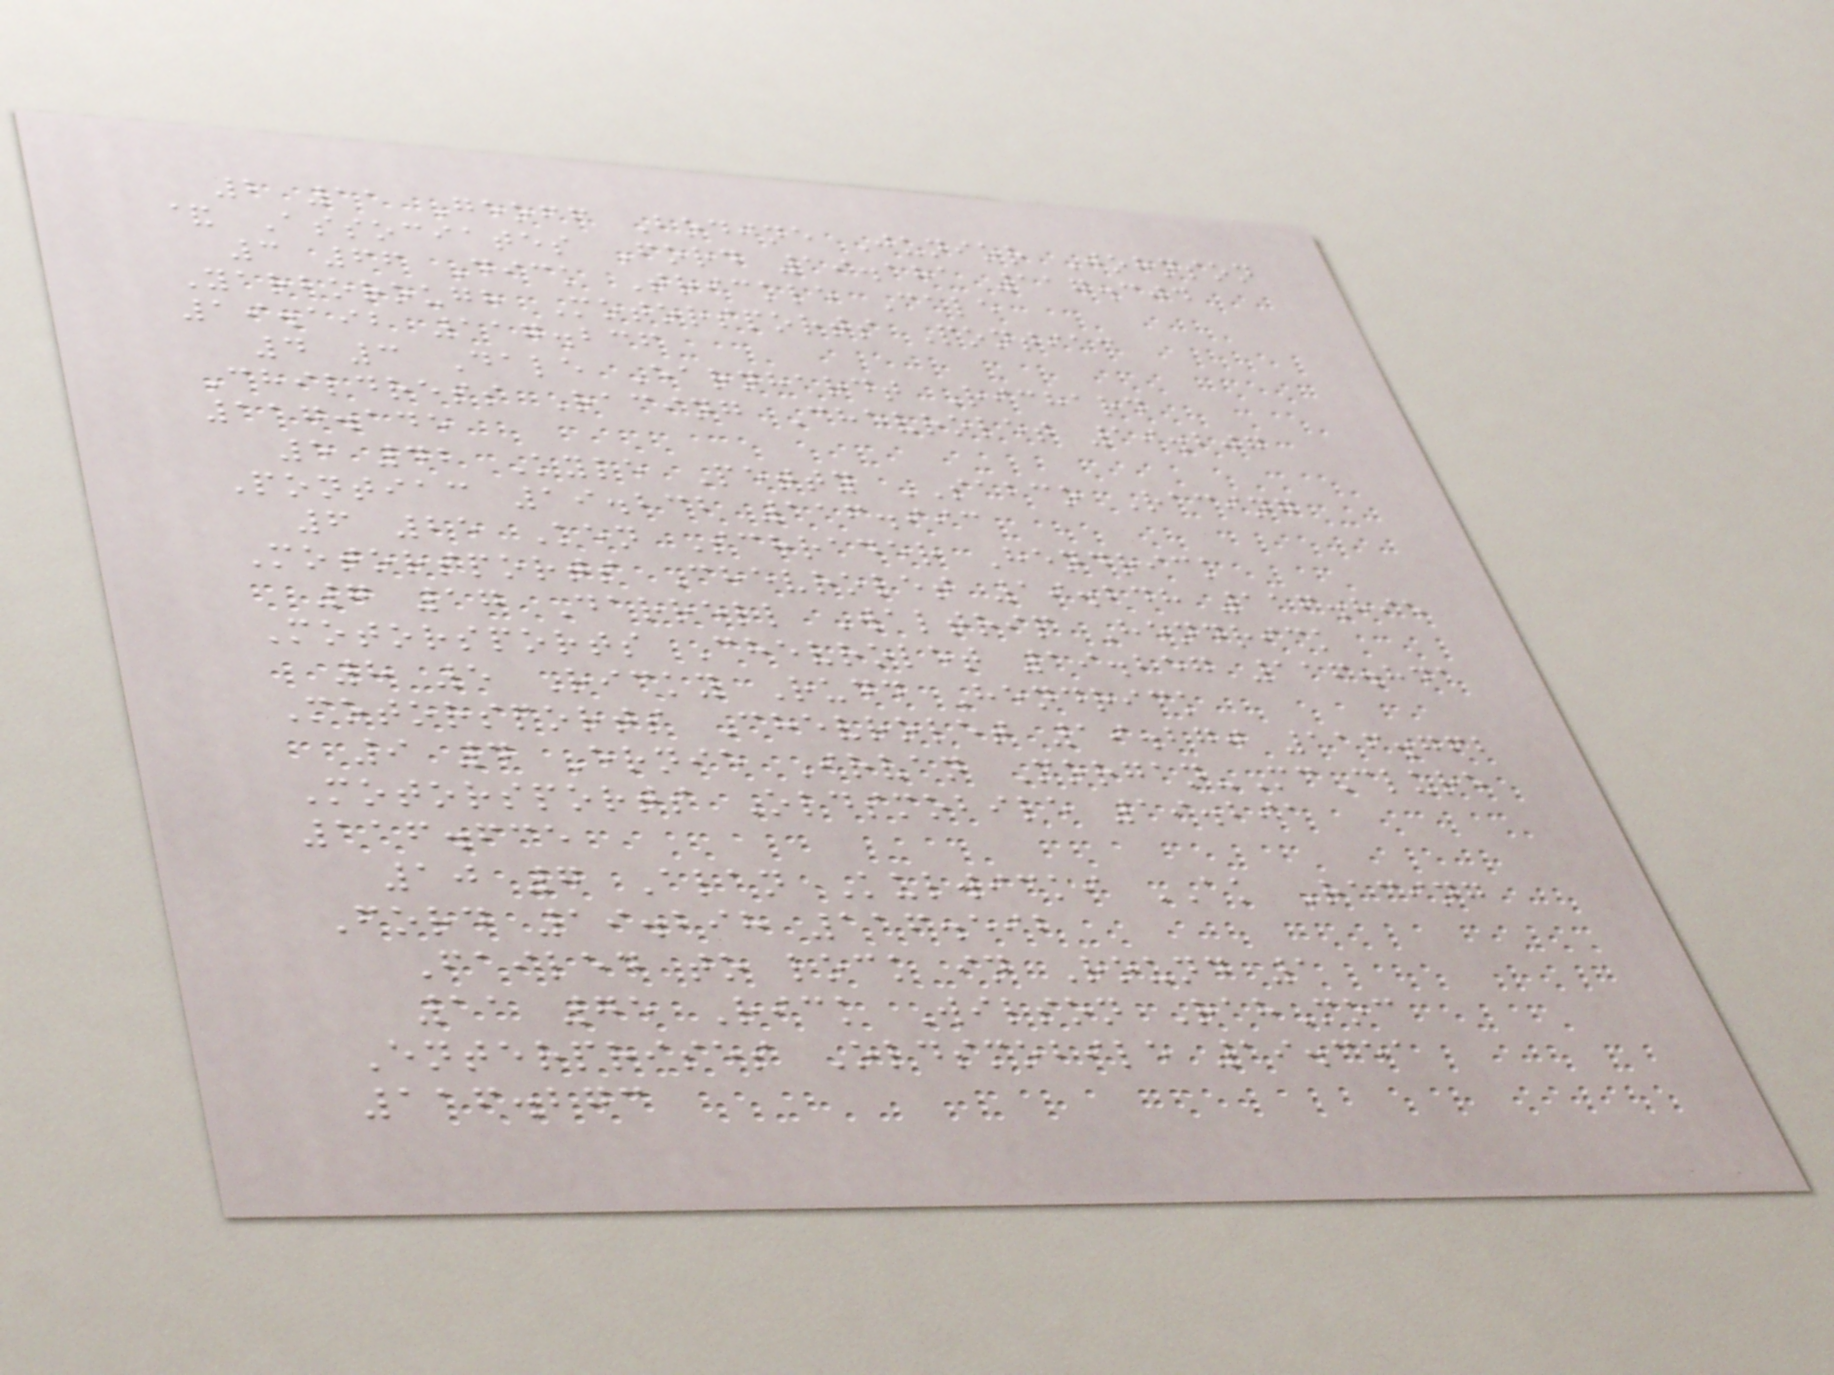2 11 Geoff Bodine Junior Johnson
& Associates Ford 19.181 117.304
3 66 Dick Trickle Cale
Yarborough Motorsports Pontiac
19.192 117.236
4 3 Dale Earnhardt Richard
Childress Racing Chevrolet 19.207
117.145
5 42 Kyle Petty SABCO Racing
Pontiac 19.232 116.993
6 25 Ken Schrader Hendrick
Motorsports Chevrolet 19.248 116.895
7 17 Darrell Waltrip Hendrick
Motorsports Chevrolet 19.257 116.841
8 5 Ricky Rudd Hendrick
Motorsports Chevrolet 19.270 116.762
9 4 Ernie Irvan Morgan-McClure
Motorsports Oldsmobile 19.291
116.635
10 7 Alan Kulwicki AK Racing
Ford 19.298 116.592
Failed to lock in Round 1
11 75 Rick Wilson RahMoc
Enterprises Oldsmobile 19.351
116.273
